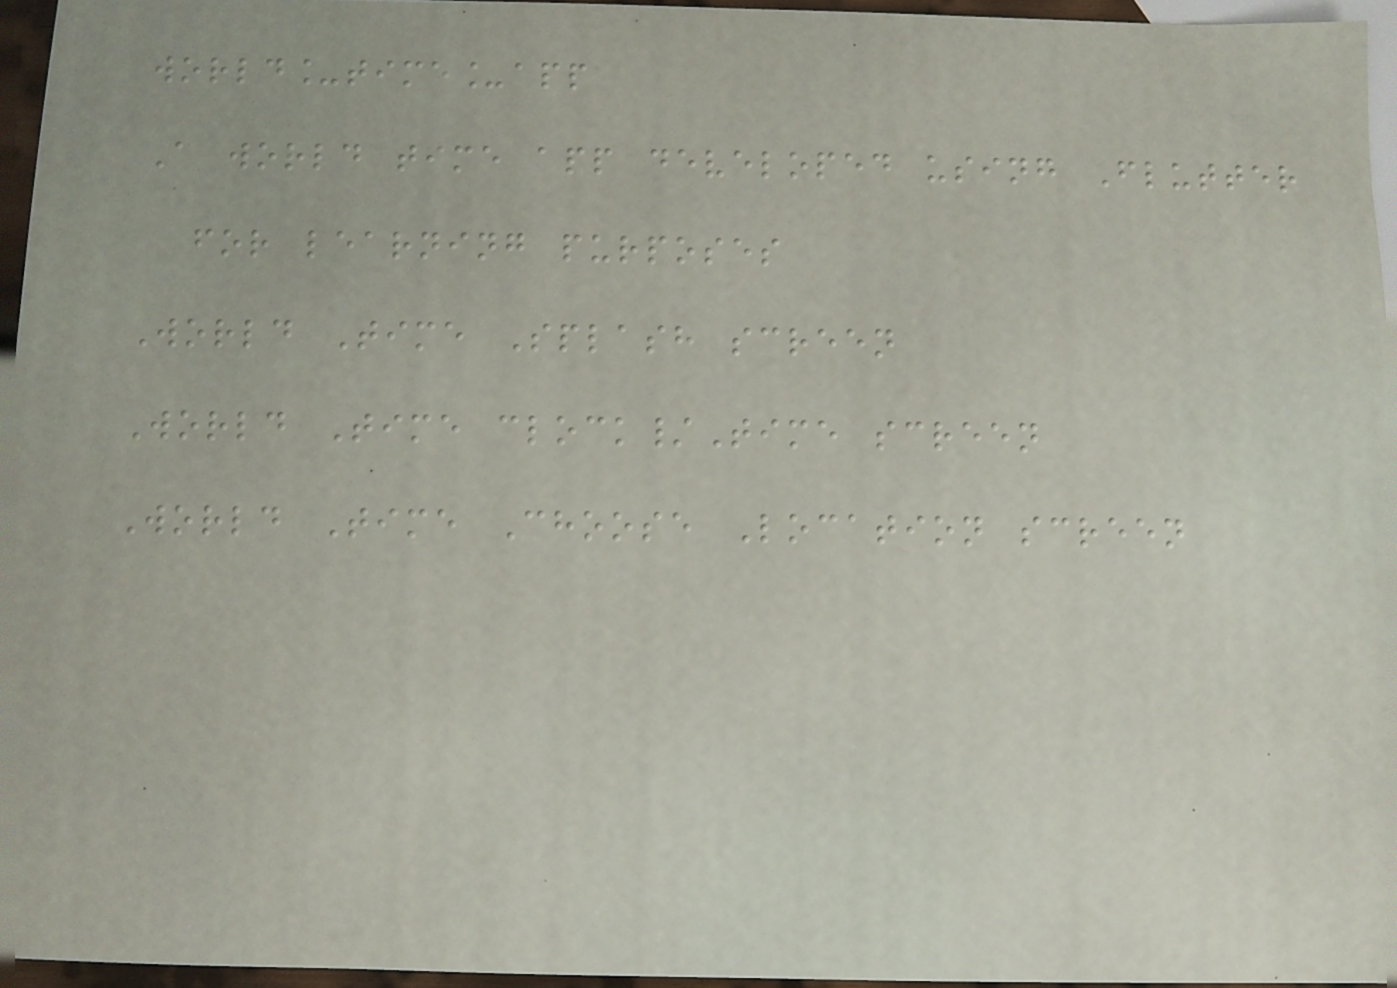world_time_app
A world time app developed using Flutter
for learning purposes
World Time Splash screen
World Time clock/Time screen
World Time Choose Location screen
